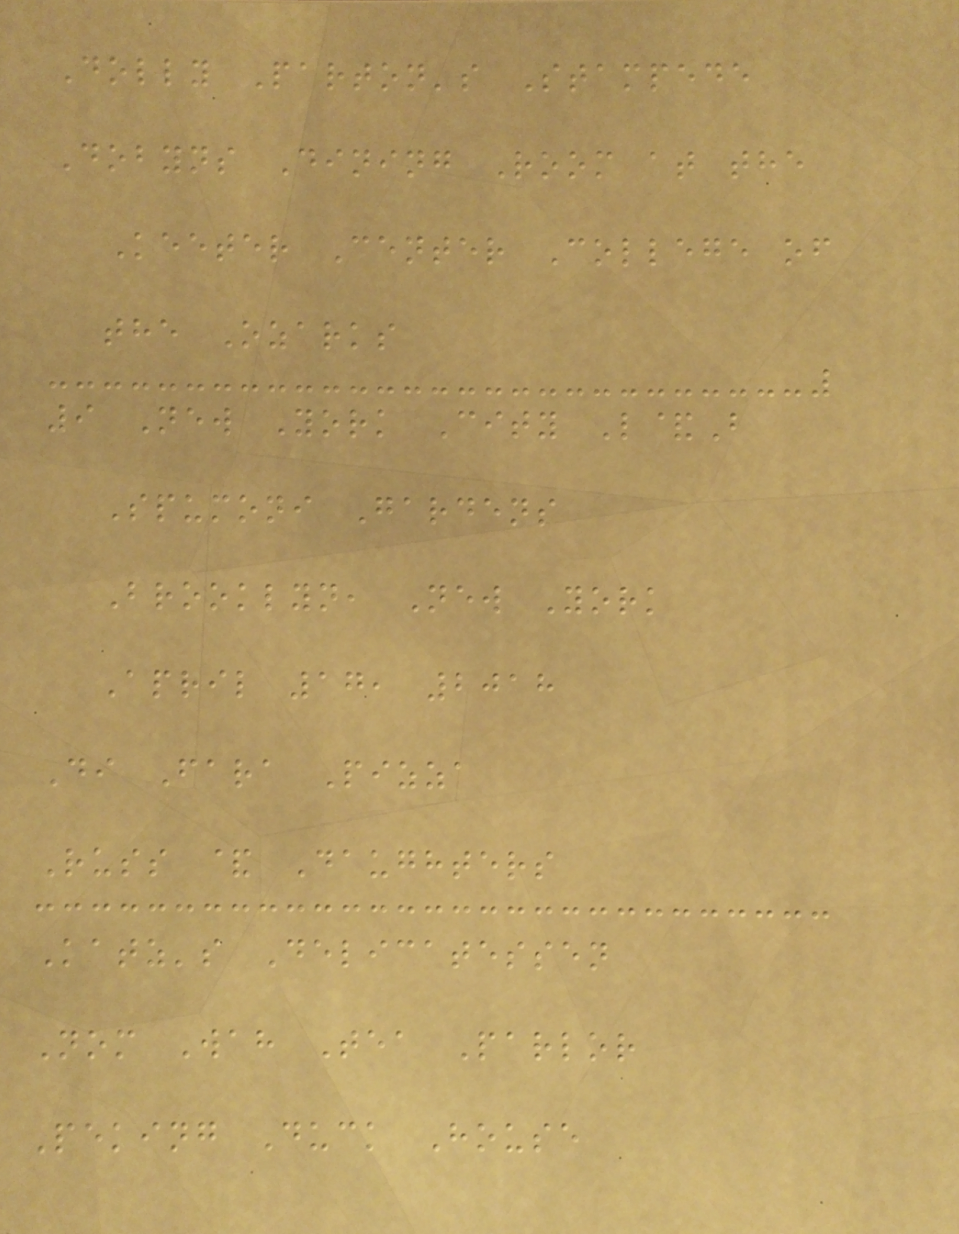Dolly Parton's Stampede
Dobyns Dining Room at the
Keeter Center College of
the Ozarks
9 New York City L&B
Spumoni Gardens
Brooklyn, New York
April 17, 2018
Di Fara Pizza
Russ & Daughters
Katz's Delicatessen
Nom Wah Tea Parlor
Peking Duck House
